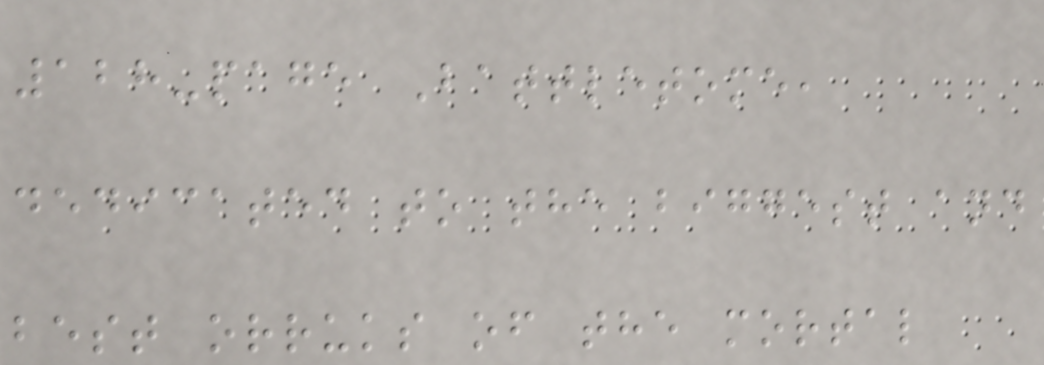128-page Battletome,
dedicated to the biggest and
best orruks of the mortal
